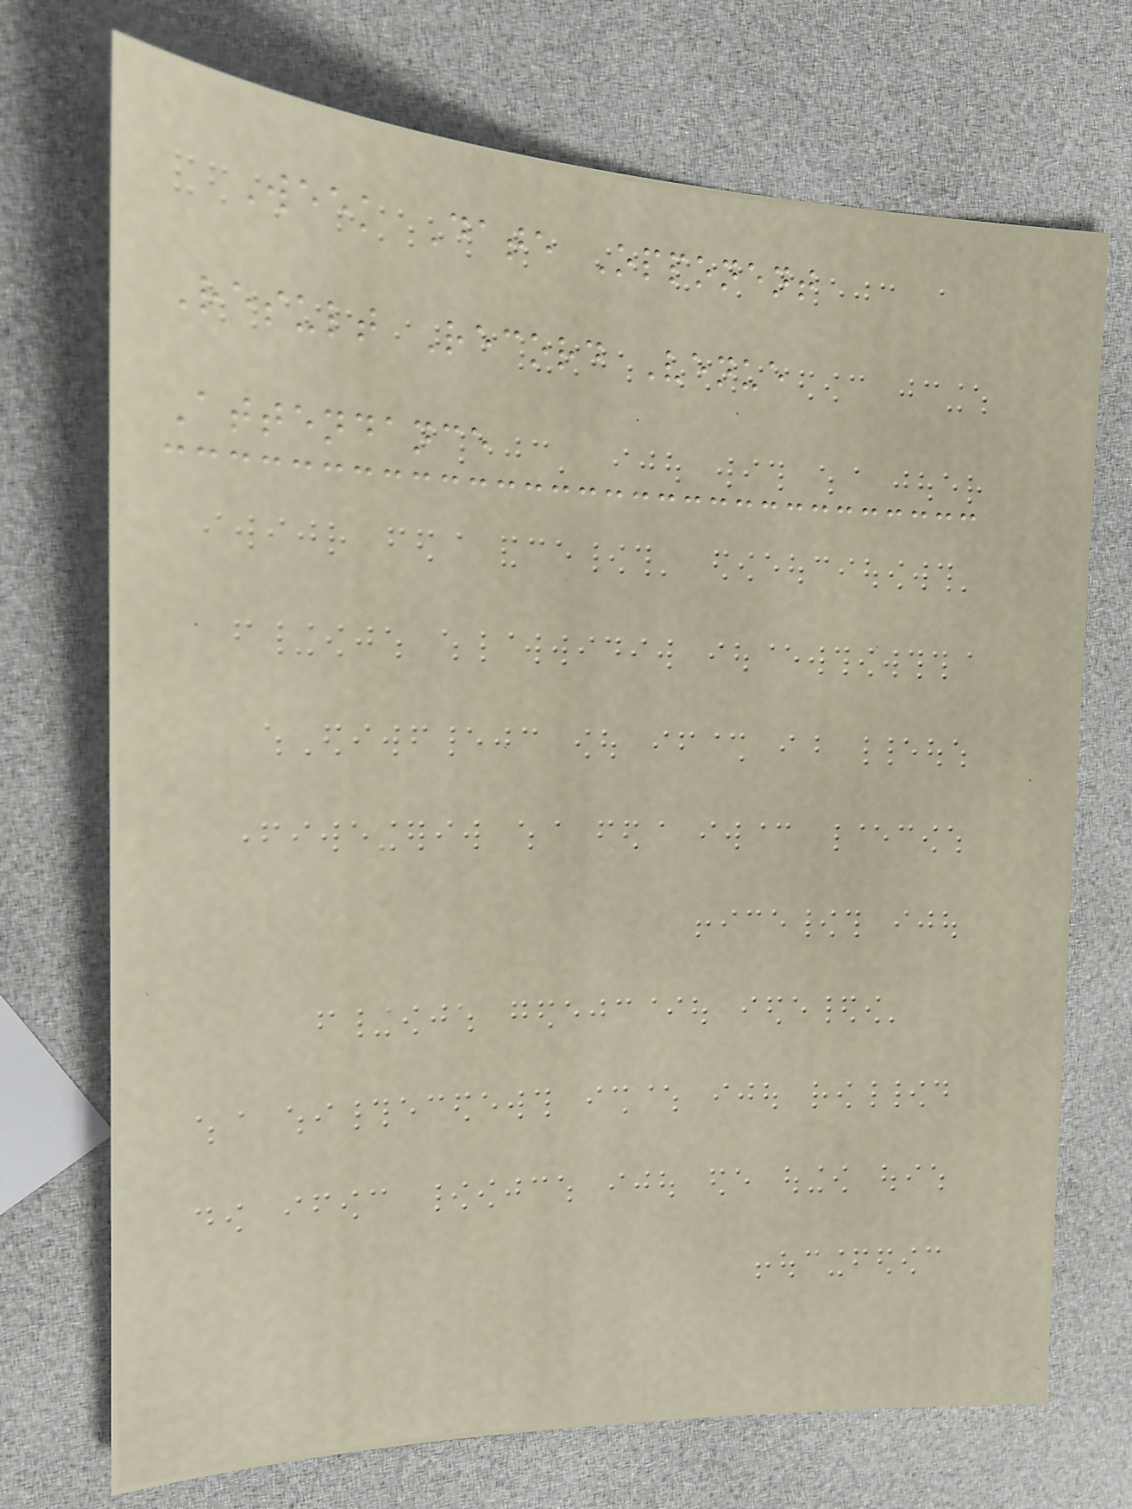Week Date Opponent
Result Record Venue
Attendance
